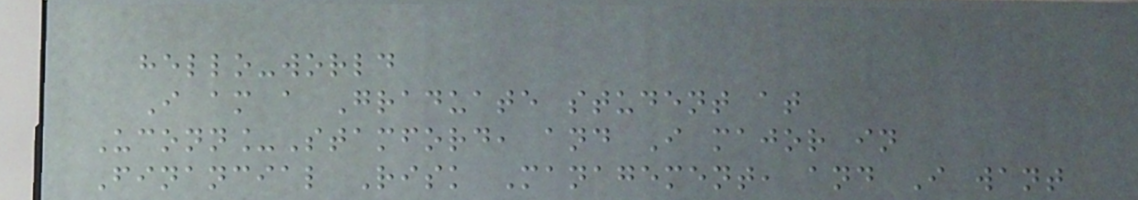hello-world
I am a Graduate student at
Uconn_Stamford, and I major in
Financial Risk Management, and I want
